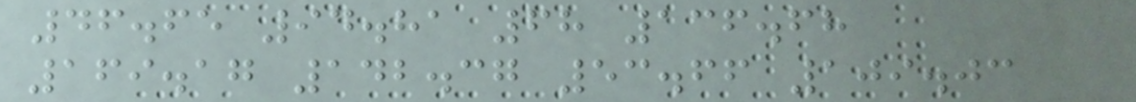46.65 94.81 68 136.68
169.17 142.37 53.66 109.03
